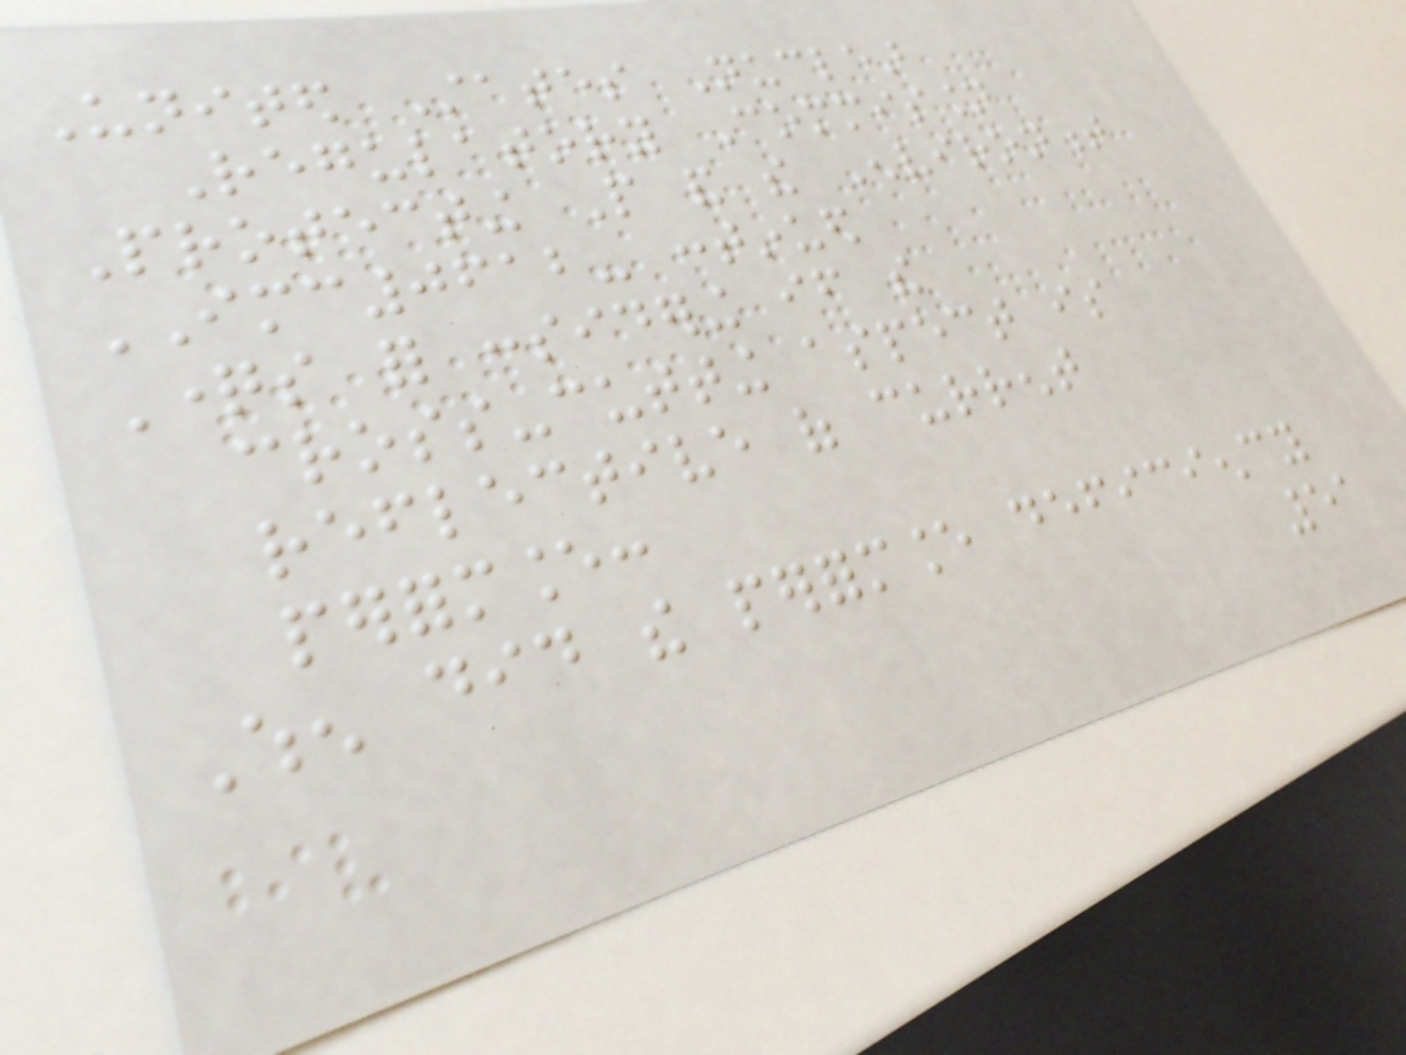United States Nuclear
Regulatory Commission
Protecting People and the Environment
IMC0612- continued
Questions for considering if the
cross-cutting aspect is
reflective of current
performance:
When did the performance deficiency
51
